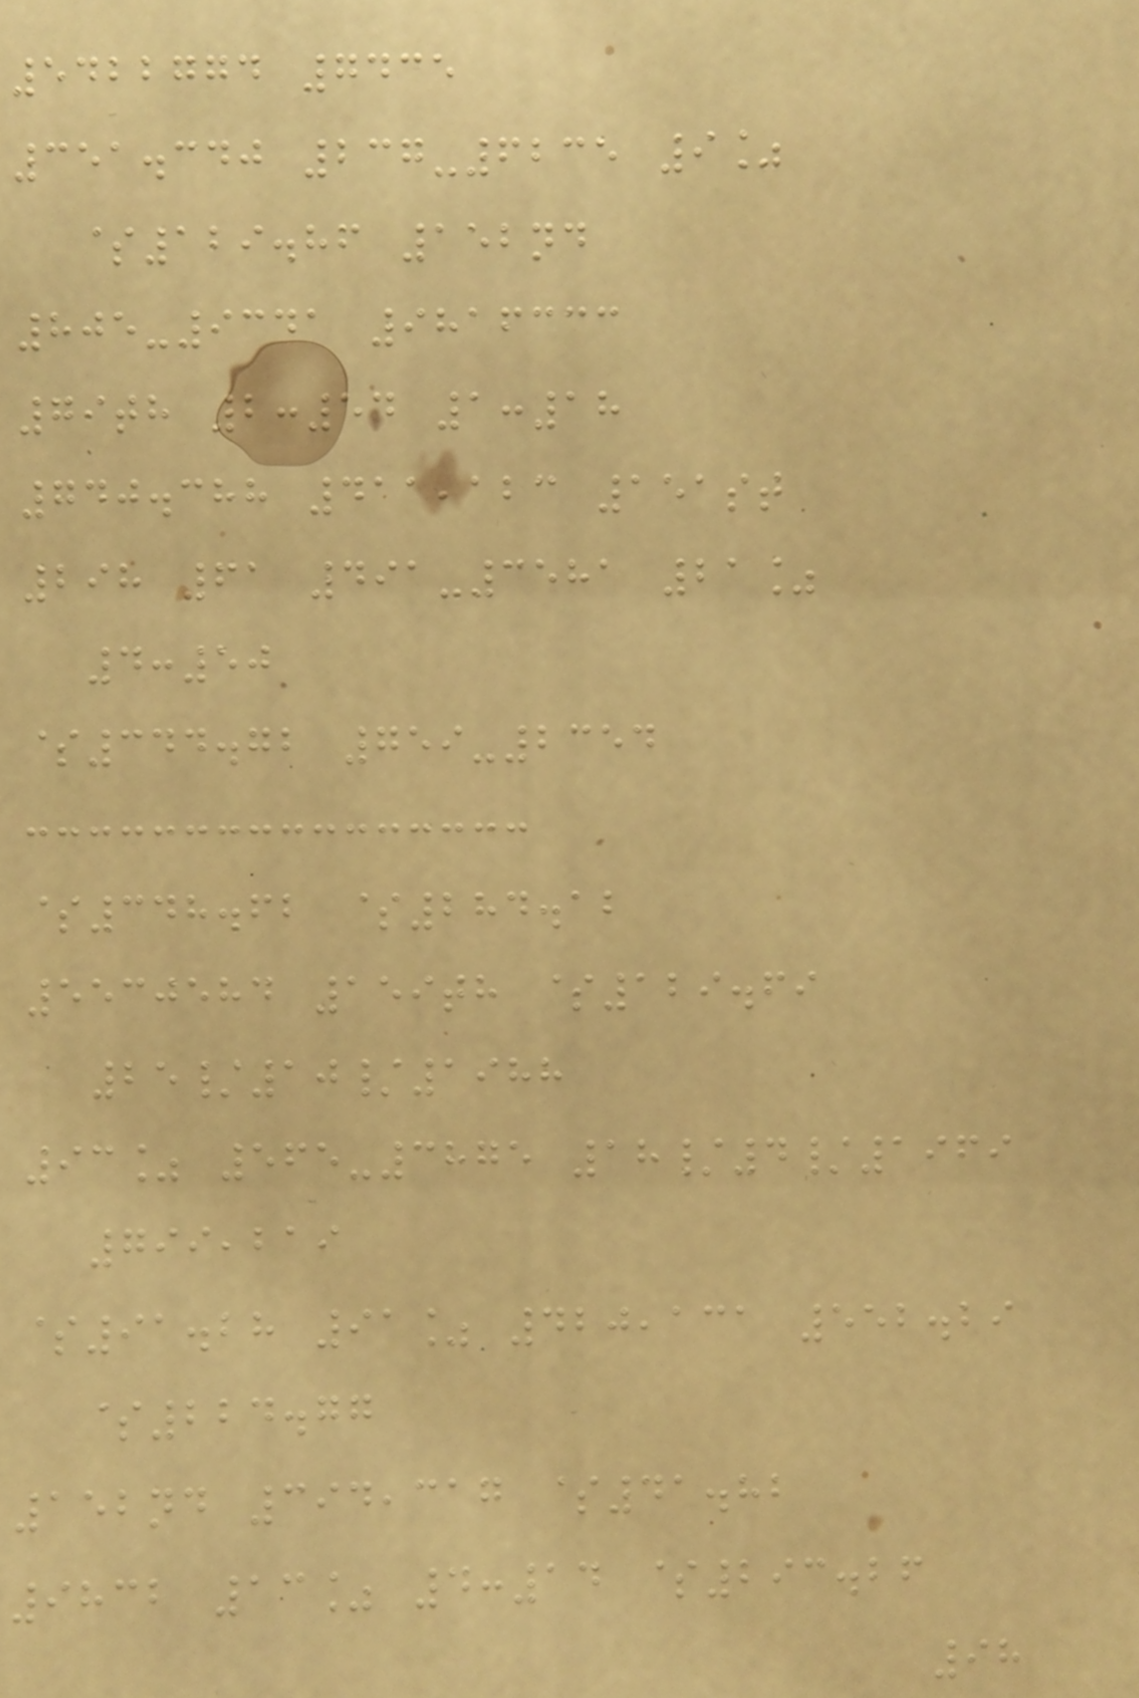5422774 7435
351.340 237-6235 9%
$129.86 152nd
805-9341 9816333
79th 2:54 1:18
740.388 411,123 151st
298 61 491-3581 21%
4:50
$344.72 759-2354
$348.62 $284.12
5530584 159th $129.69
25/10/1988
93% 565-3875 18/4/1969
799,219
$91.28 91% 420,131 552.29
$224.77
152nd 394,317 $41.82
9832 13% 4:14 $293.26
98
